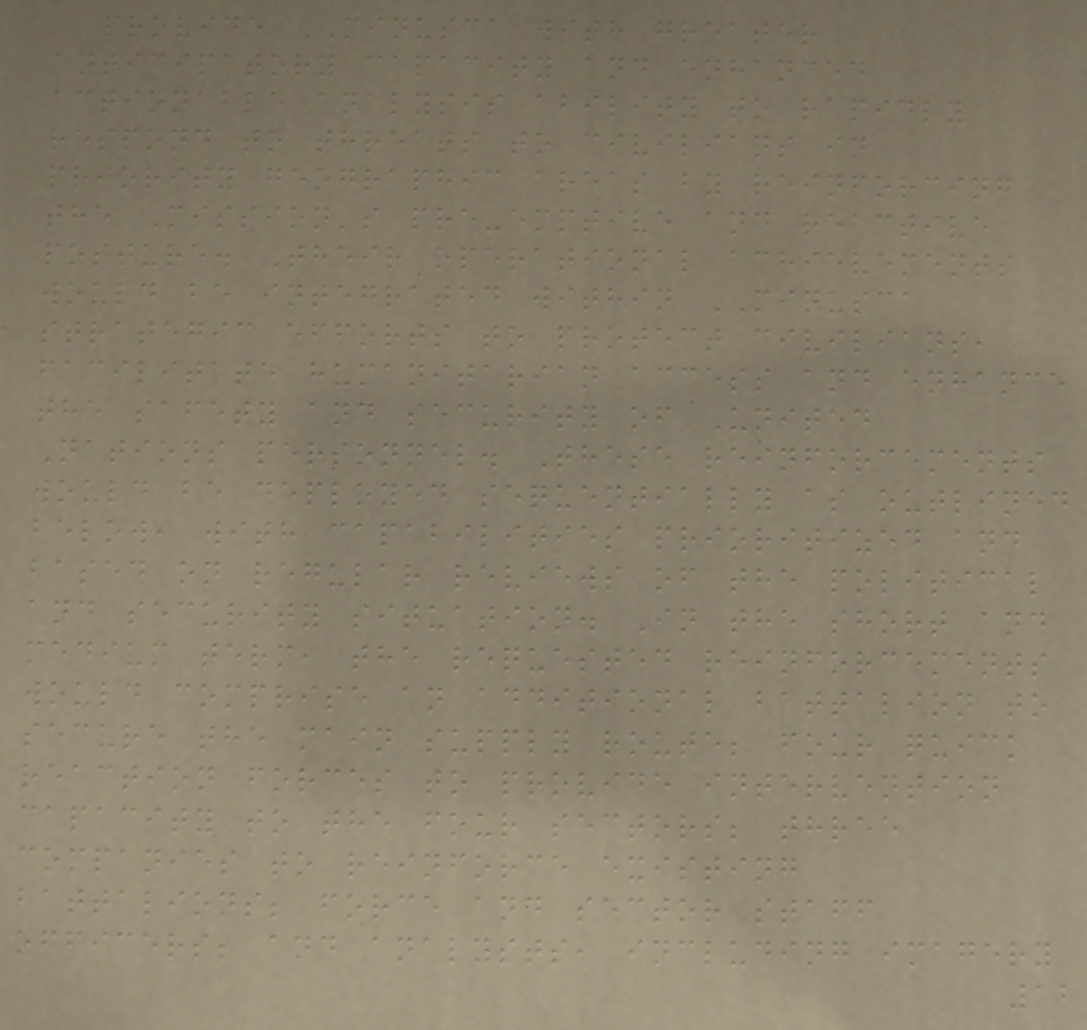provide MINUSCA with greater
anticipatory capacity and enhanced
actionable analysis ability to rapidly
respond to threats to civilians in
priority geographic areas by reinforcing
the Mission's pre-emptive and reactive
posture. Their operational achievements
would be integrated within MINUSCA
strategic efforts to protect civilians,
facilitate humanitarian access and enhance
the safety and security of United
Nations personnel. These reinforcements
would be deployed sequentially as outlined
below, with capabilities prioritized and
based on regular reviews of the political
and security situation. In the short and
medium term, the requested reinforcements
would comprise an additional battalion to
secure the main supply route; four quick
reaction forces to provide intervention
capacity to the four sectors; three
companies to reinforce existing
battalions; force and sector staff
officers; and analysts, including imagery
12
